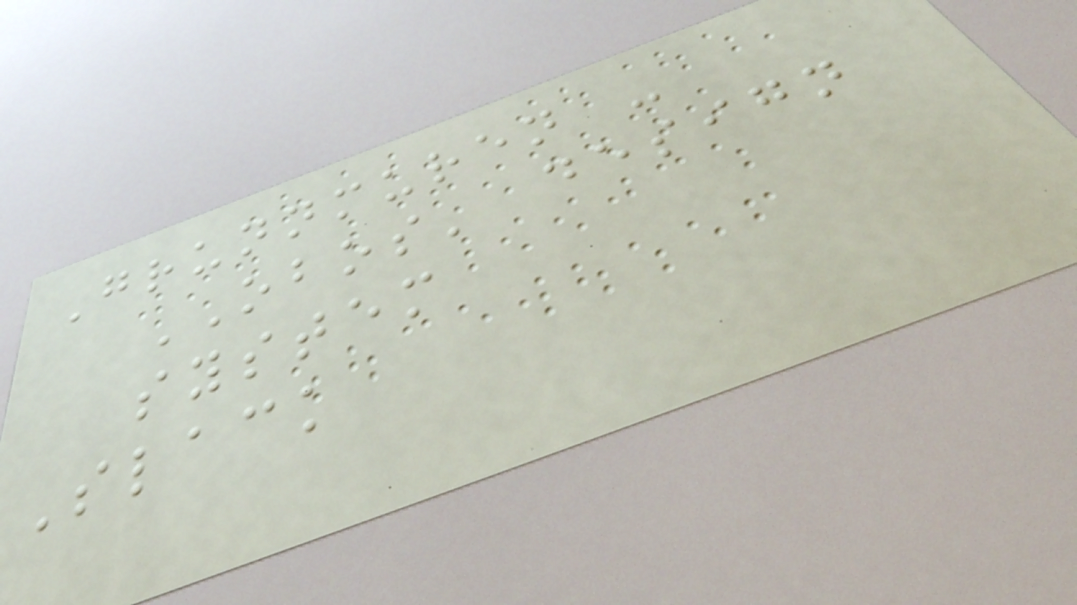Grunnmuren -
OBOS' design
system
Slack
